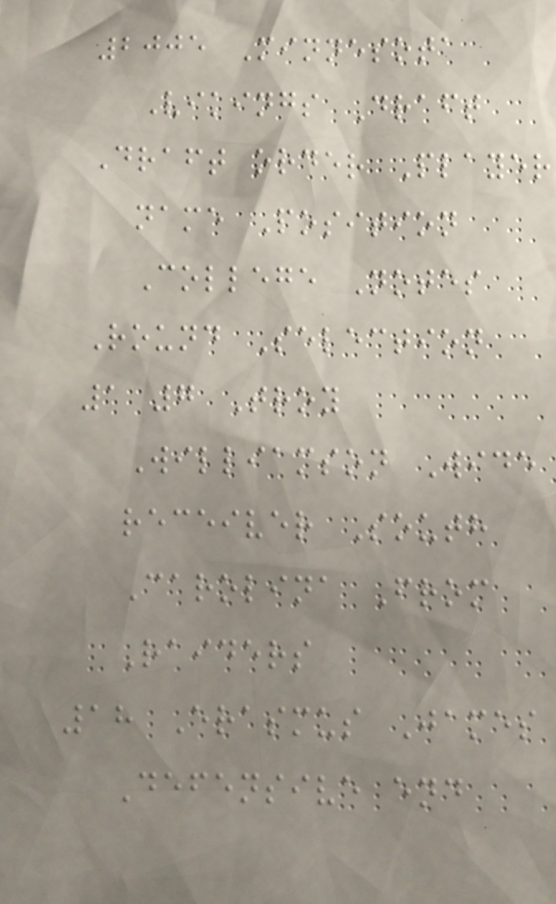2005 Minnesota
Vikings Draft
Draft order Player
name Position
College Notes
Round Selection
1 7 Troy
Williamson Wide
receiver South
Carolina From
Raiders
18 Erasmus James
Defensive end
